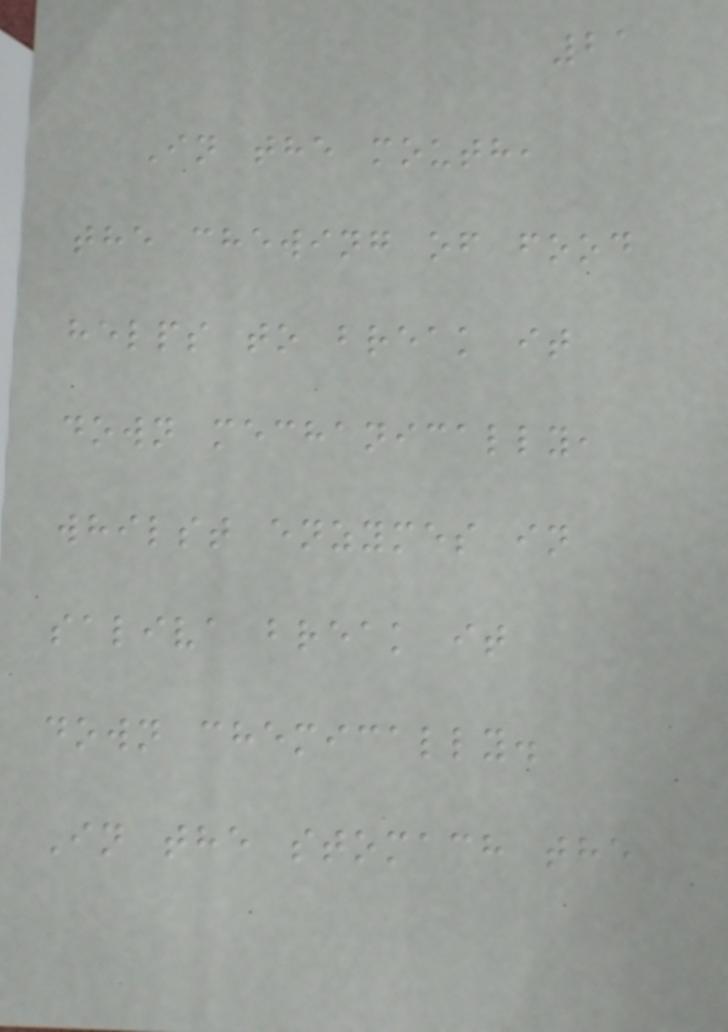21
In the mouth,
the chewing of food
helps to break it
down mechanically,
whilst enzymes in
saliva break it
down chemically.
In the stomach the
